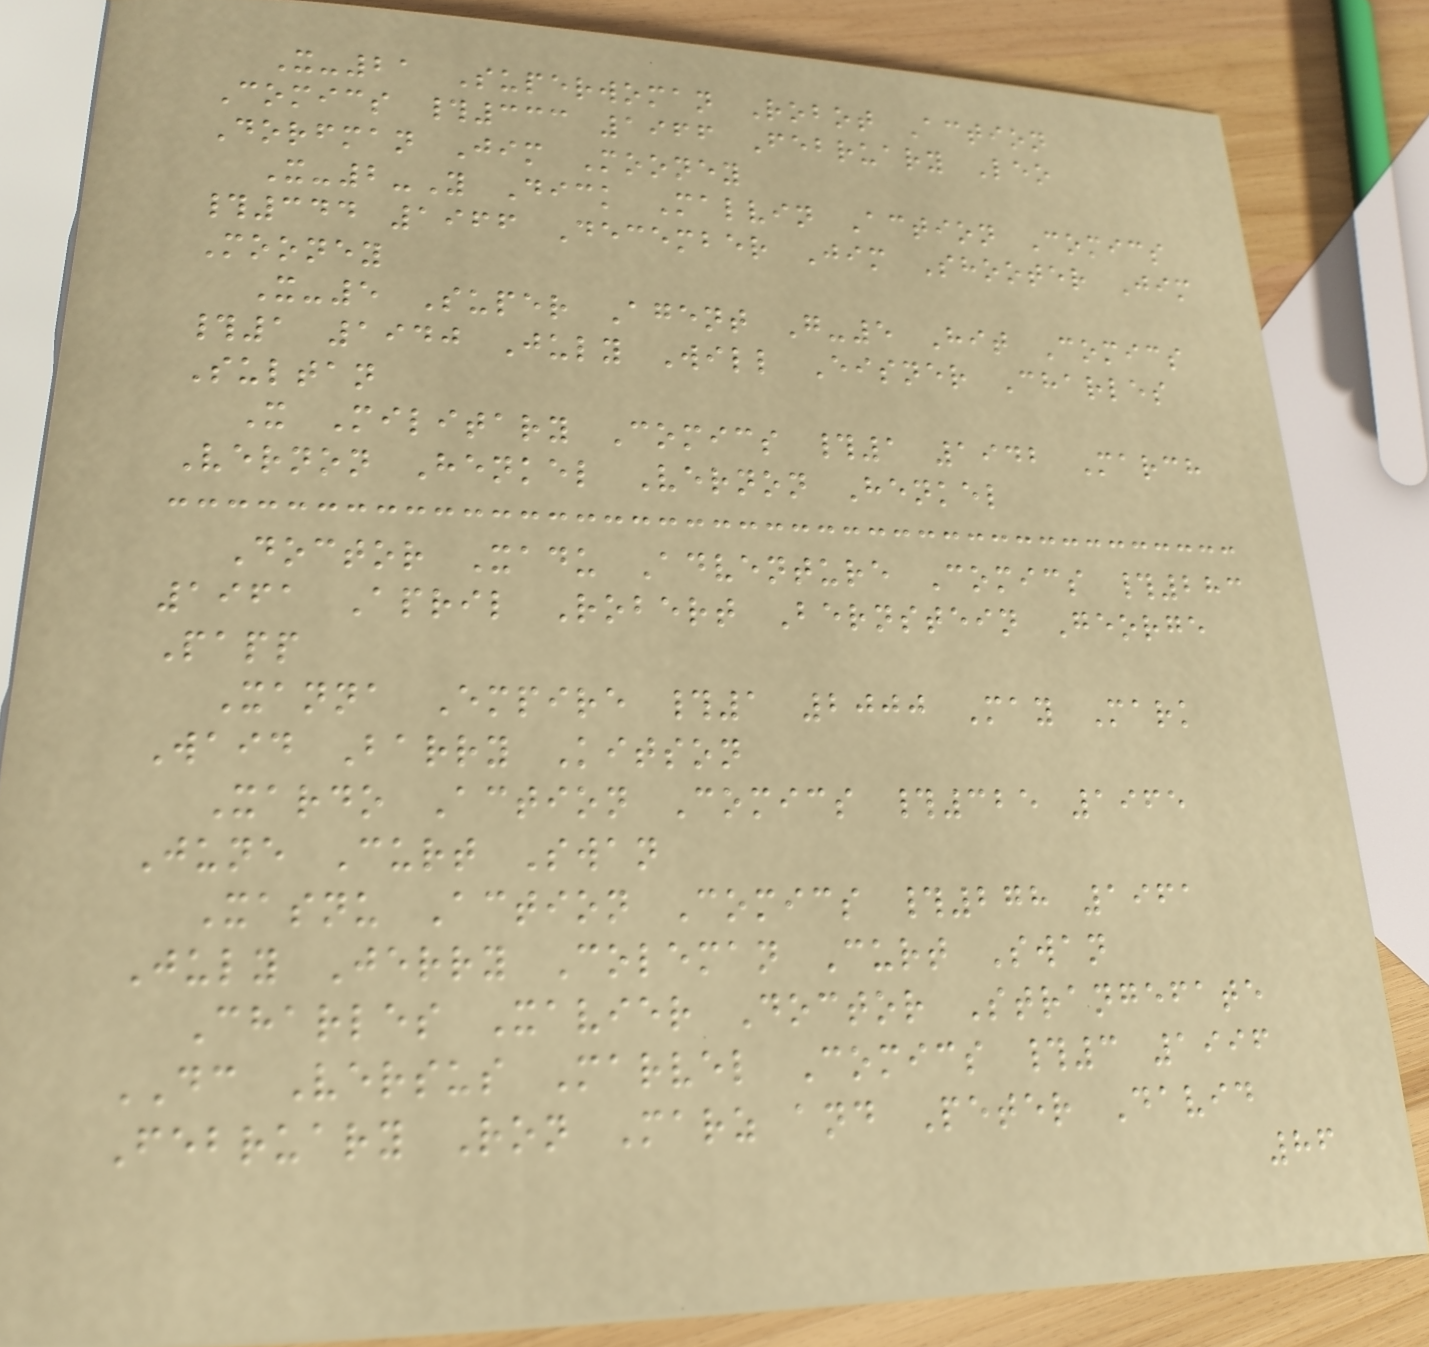X-21 Superwoman Robot Action
Comics #333 1966 February Leo
Dorfman Jim Mooney
X-2-Y Dick Malvin Action Comics
#344 1966 December Jim Shooter Jim
Mooney
X-5 Super Agent G-5 Hit Comics
#1 1940 July Will Eisner Charles
Sultan
X Military Comics #1 1942 March
Vernon Henkel Vernon Henkel
Doctor Xadu Adventure Comics #283
1961 April Robert Bernstein George
Papp
Xanna Empire #1 2000 May Mark
Waid Barry Kitson
Xardo Action Comics #325 1965
June Curt Swan
Xasnu Action Comics #278 1961
July Jerry Coleman Curt Swan
Charles Xavier Doctor Strangefate
DC Versus Marvel Comics #3 1996
February Ron Marz and Peter David
86
